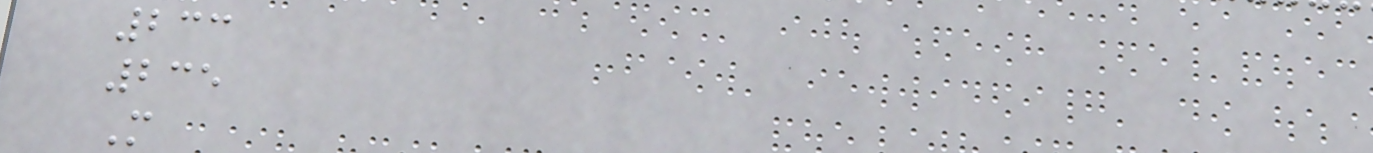233
235
M
